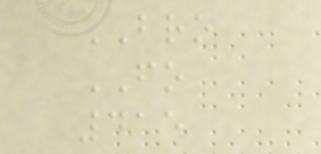BRO
FO
415
